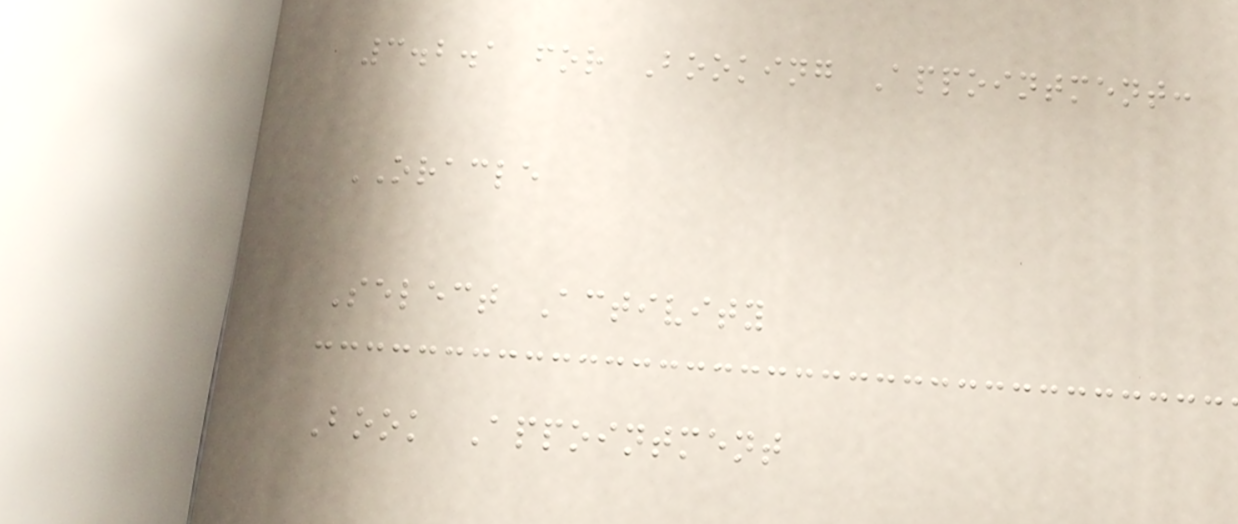3.2.1 for Booking Appointment:
ORACLE
Select Activity
Book Appointment
